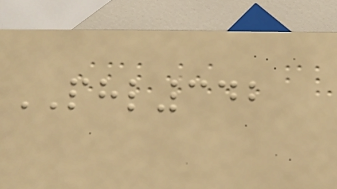PHL342
